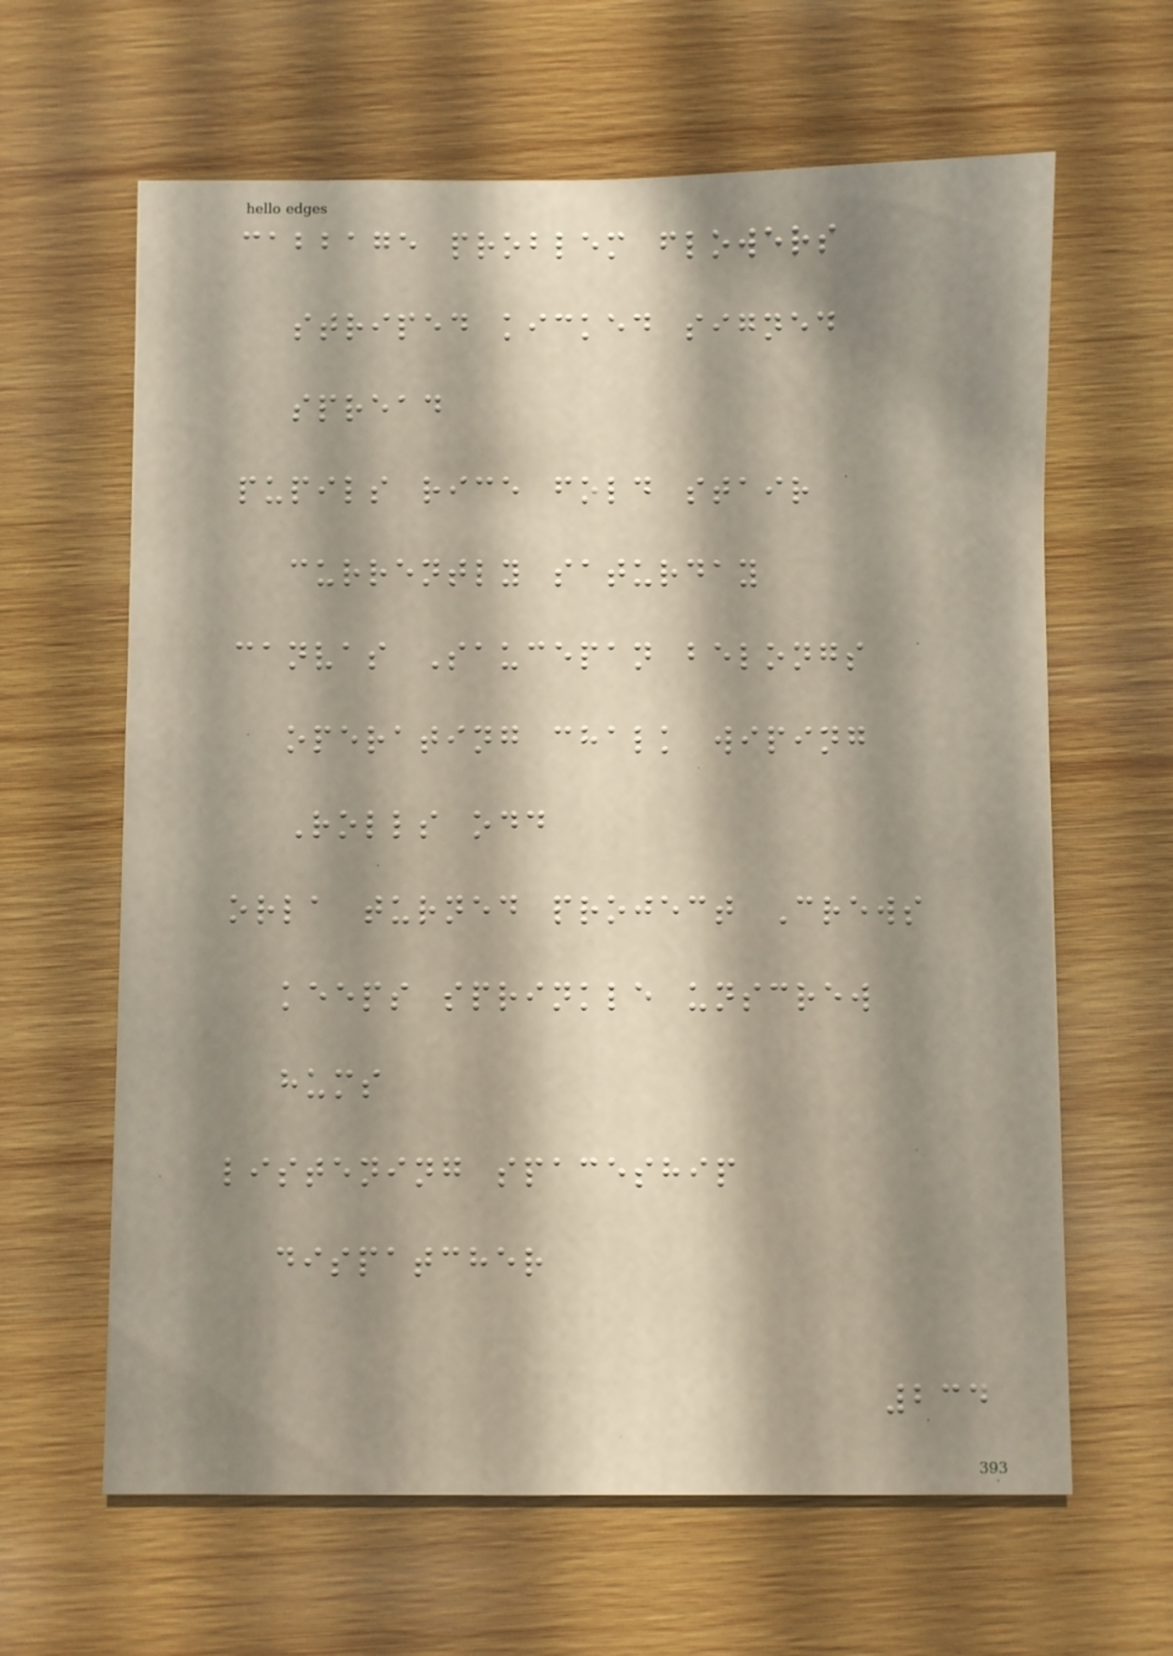cabbage problem flowers
striped kicked signed
spread
pupils rice fold stair
currently saturday
canvas Saucepan belongs
operating chalk wiping
Rolls odd
orla turned project Crews
keeps sprinkle unscrew
hums
listening spaceship
dispatcher
234
